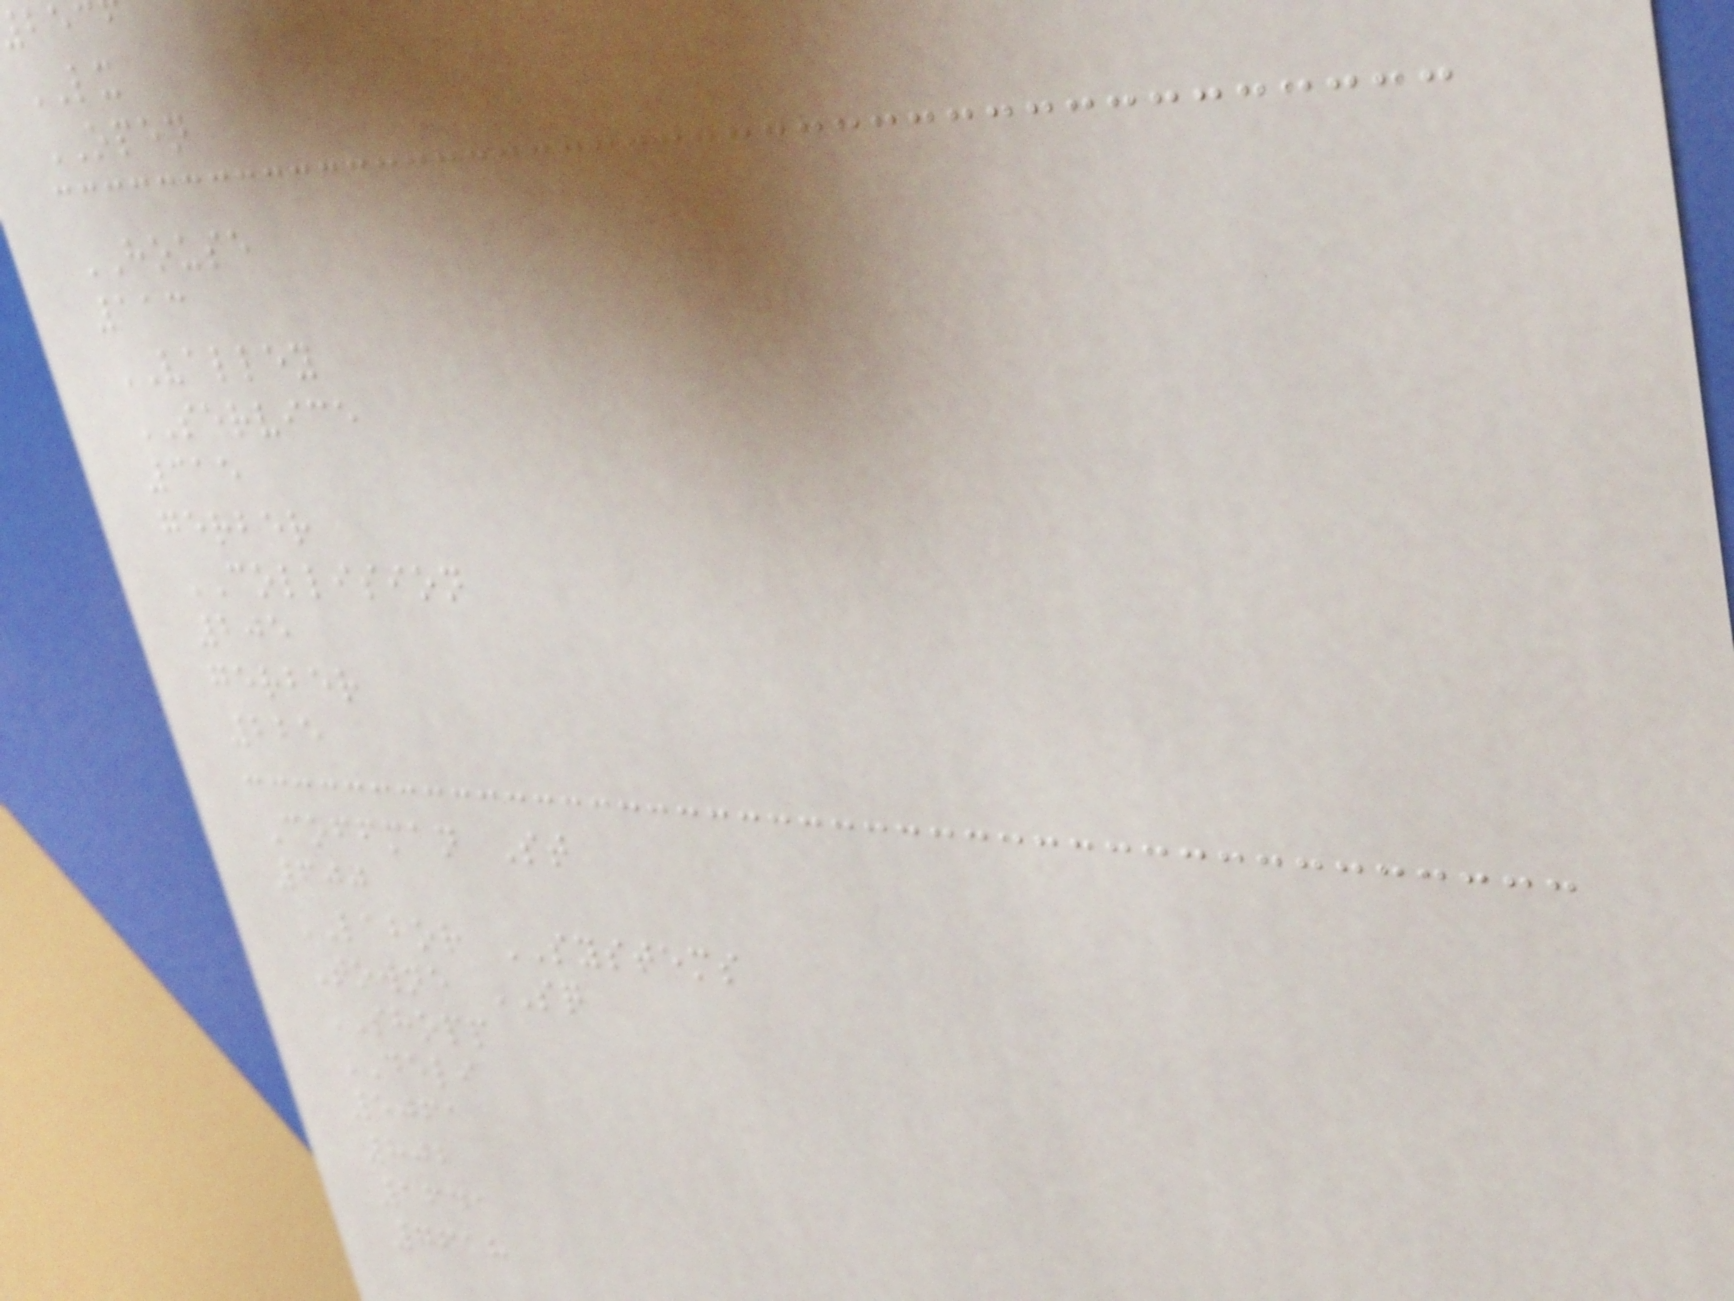LX
OPEN
HOUSE
113
VALLEY
SERVICE
315
gerber
COLLISION
205
gerber
225
Coffman St
600
LABOR SYSTEMS
Towne SQ
SHOPP
DELI
5061
802
1641
7618
